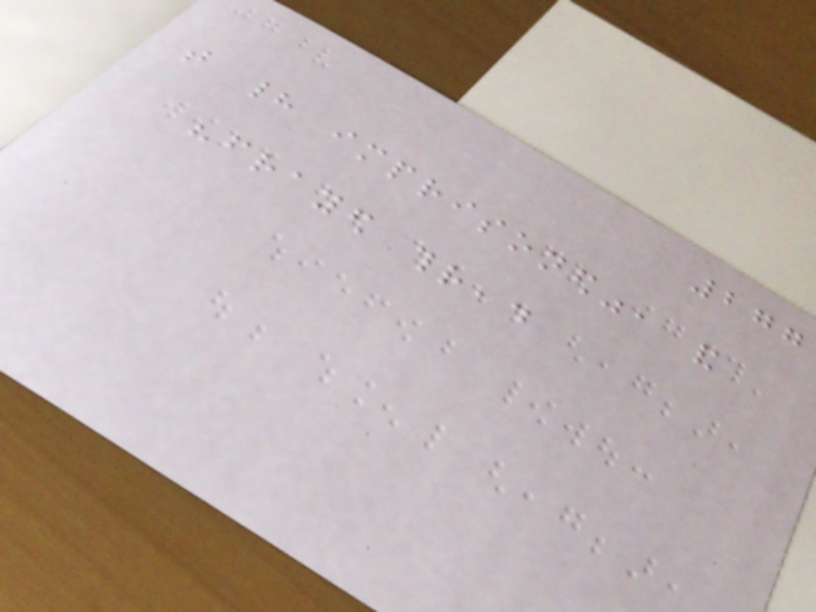277
that had imprisoned", and
"frayed thread
